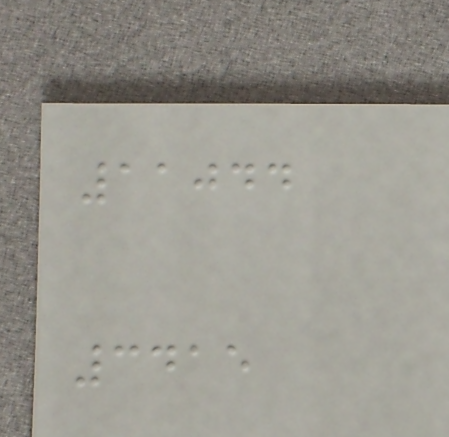11044
3415
